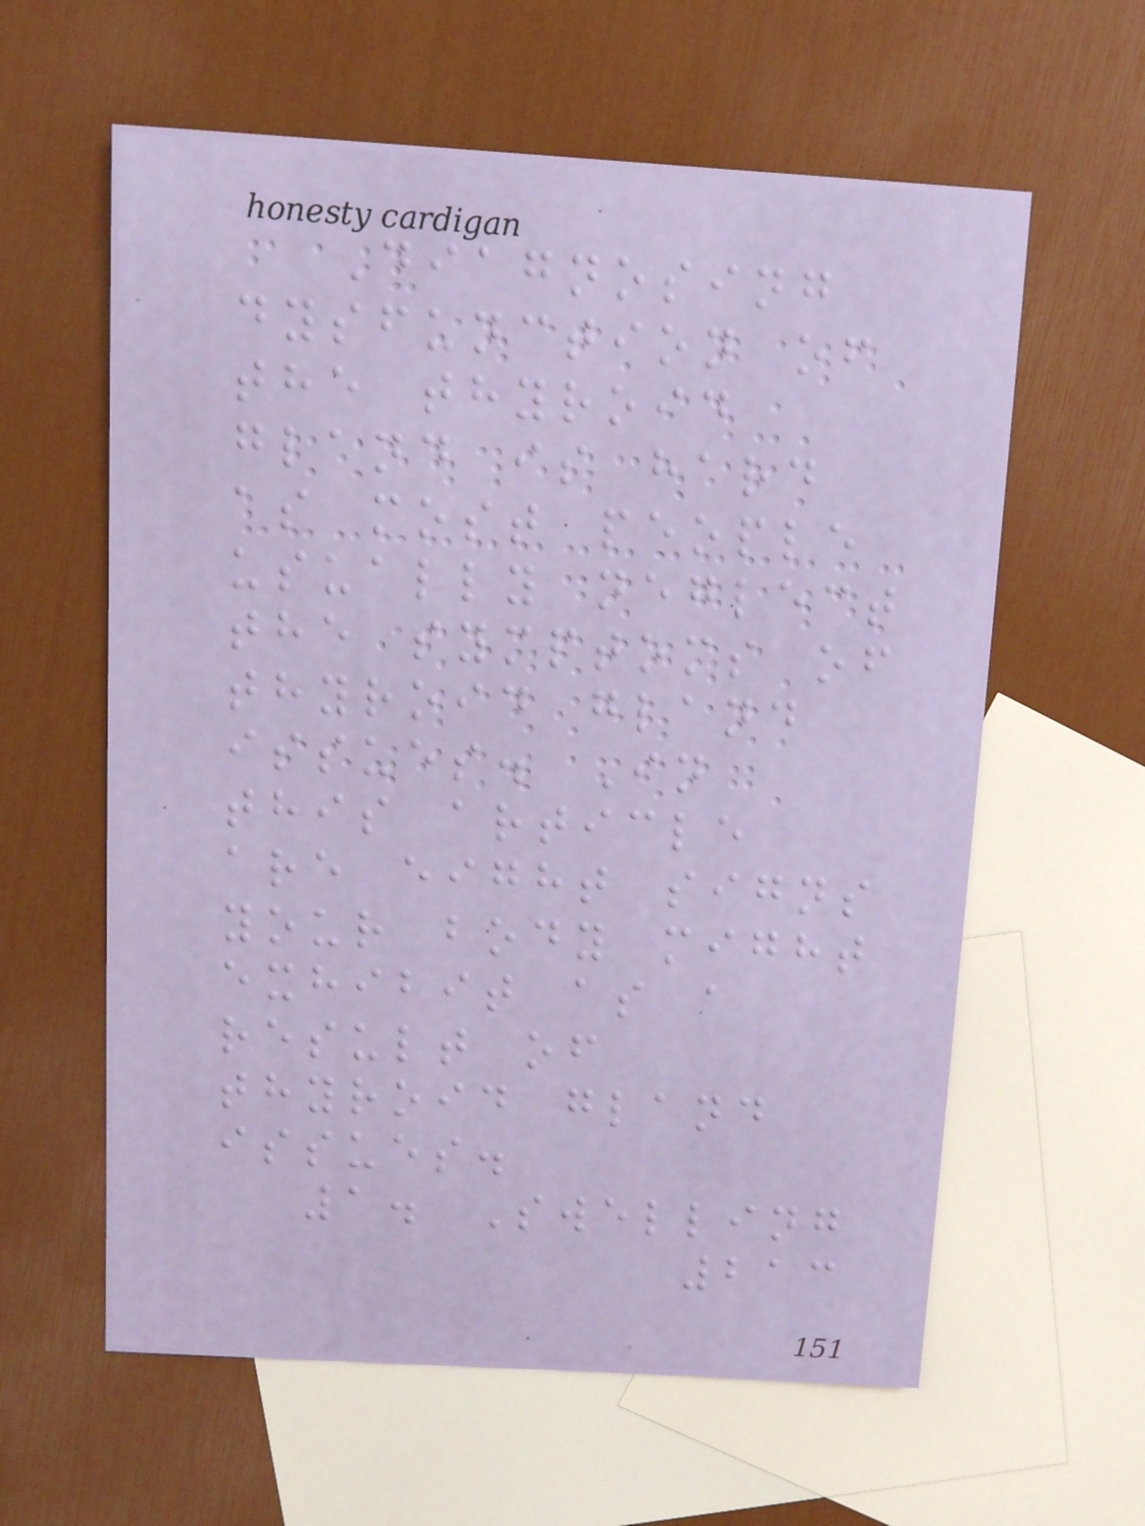Diagnosing
dysfunction of
the thyroid
gland is hard
as most people
usually neglect
the symptoms of
thyroid gland
issues. In
this article
are eight signs
your body might
exhibit as a
result of
thyroid gland
issues.
1. Swelling
213
